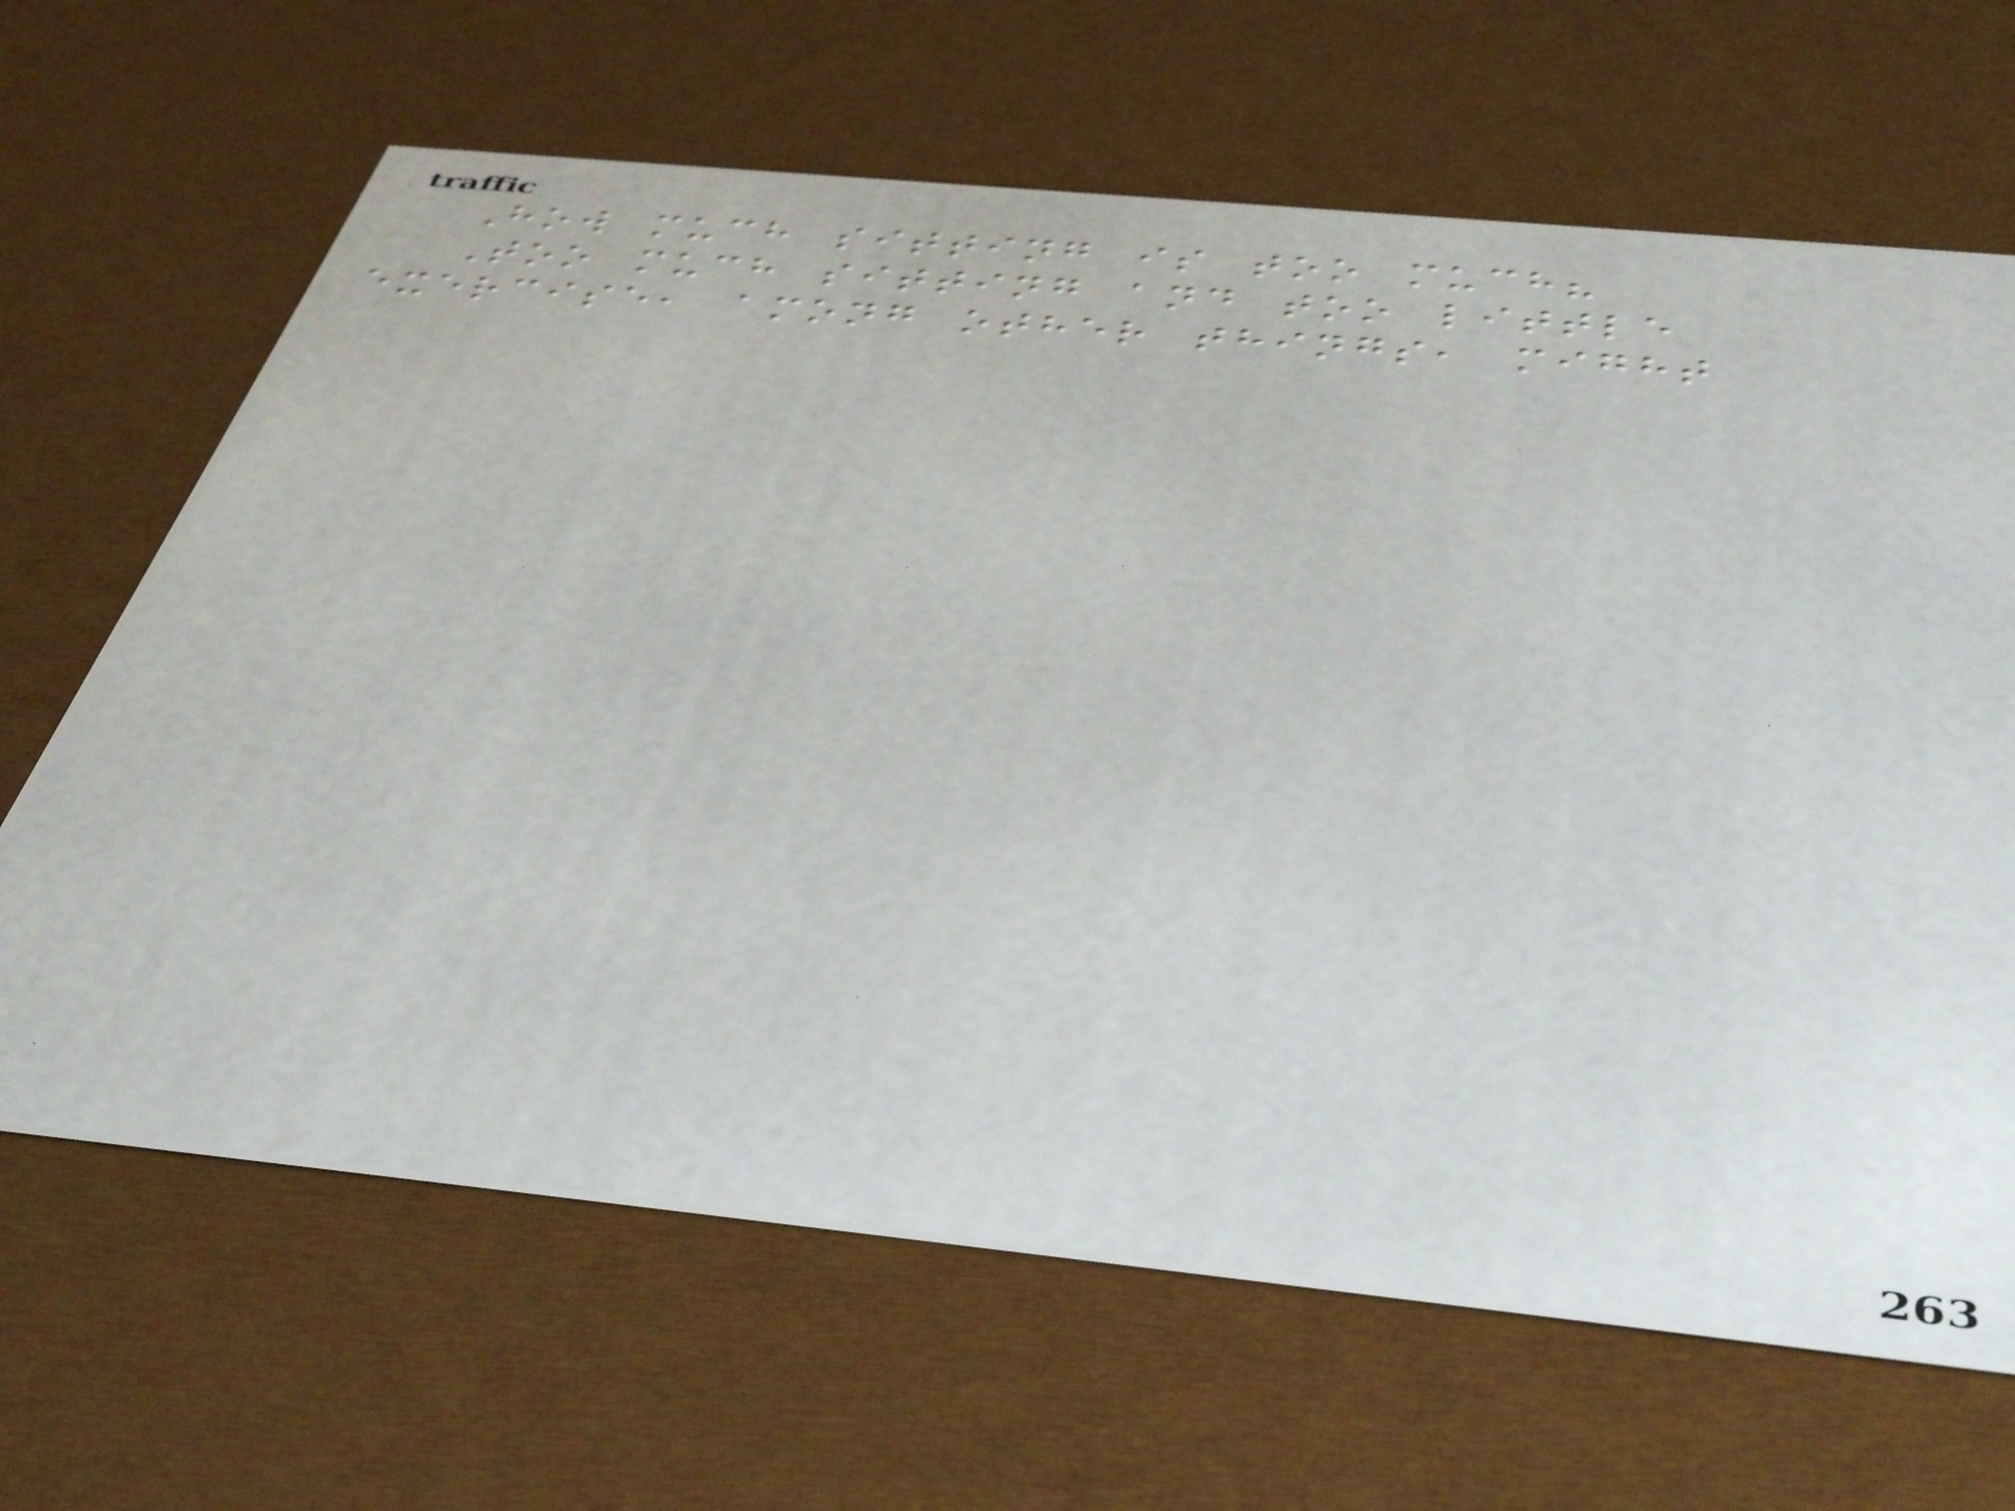How much sitting is too much?
Too much sitting and too little
exercise, among other things, might
